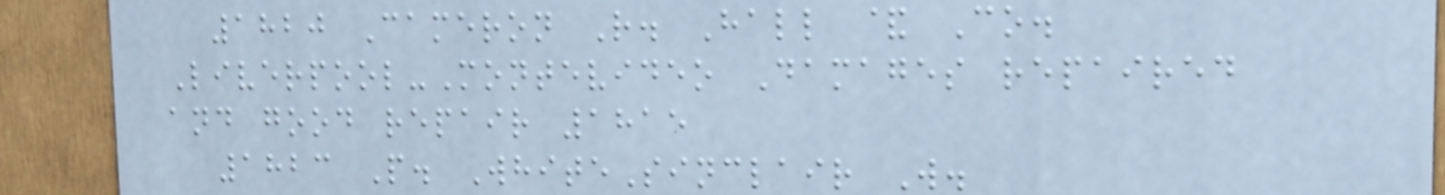1820 Cameron R. Hall & Co.
Liverpool-Montevideo Damages repaired
and good repair 1815
1823 P. WhiteSinclair W.
